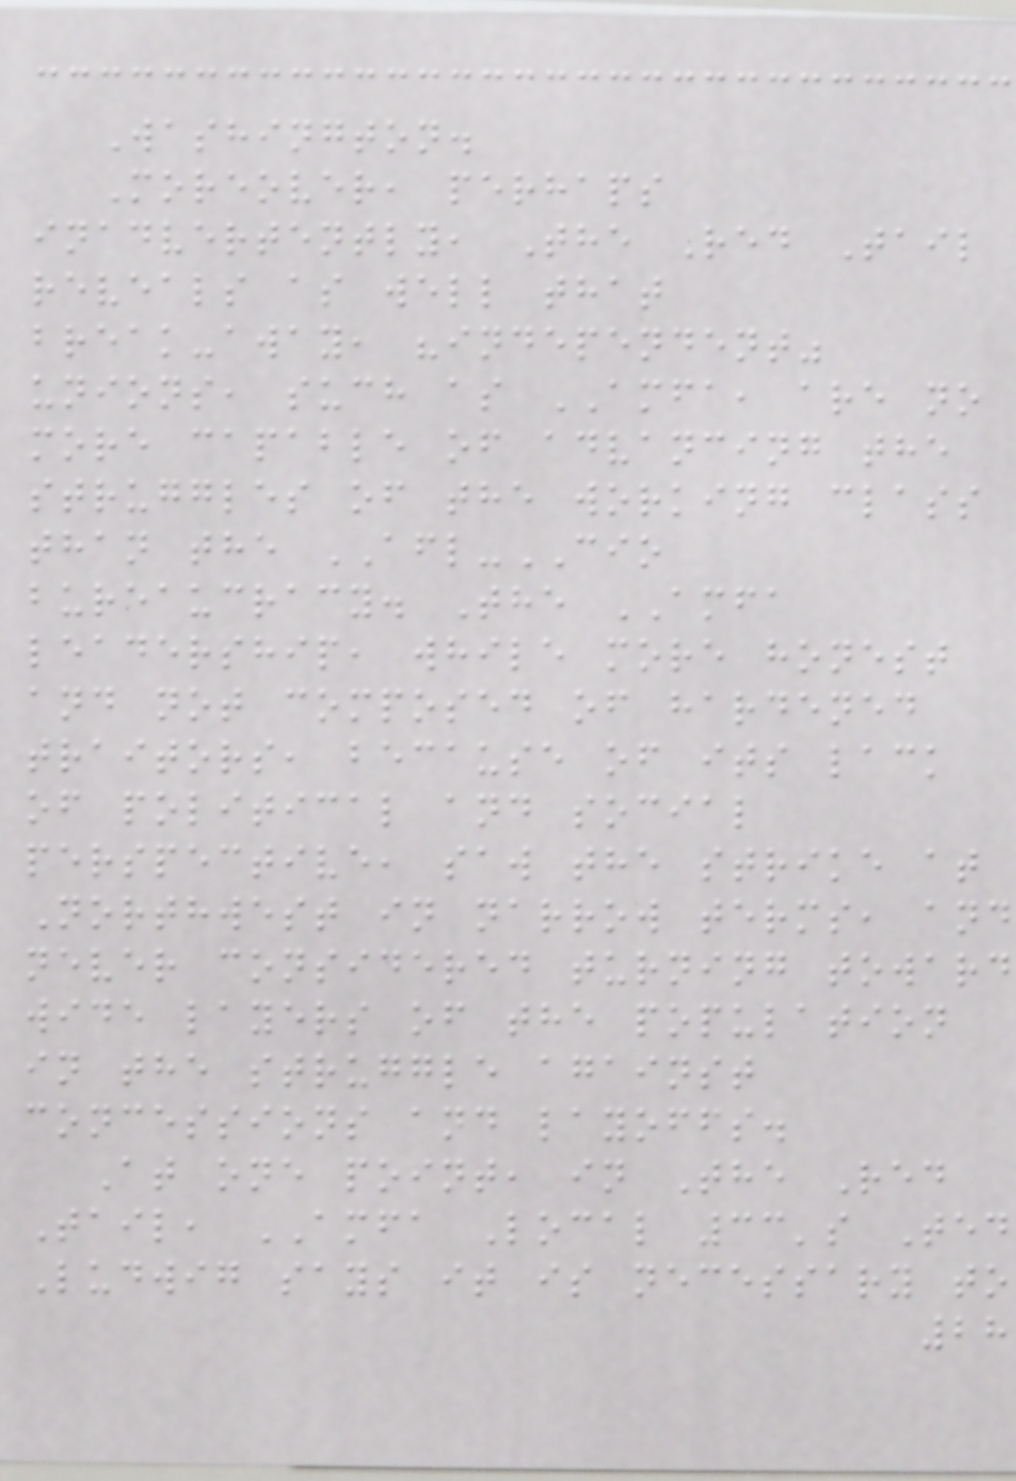Washington.
Moreover, perhaps
inadvertently, The Red Tail
reveals as well that
break-away, "independent"
unions, such as AMFA, are no
more capable of advancing the
struggles of the working class
than the AFL-CIO
bureaucracy. The AMFA
leadership, while more honest
and not composed of hardened
traitors, because of its lack
of political and social
perspective, saw the strike at
Northwest in narrow terms, and
never considered turning toward
wide layers of the population
in the struggle against
concessions and layoffs.
At one point, in The Red
Tail, AMFA Local 33's Ted
Ludwig says it is necessary to
28
